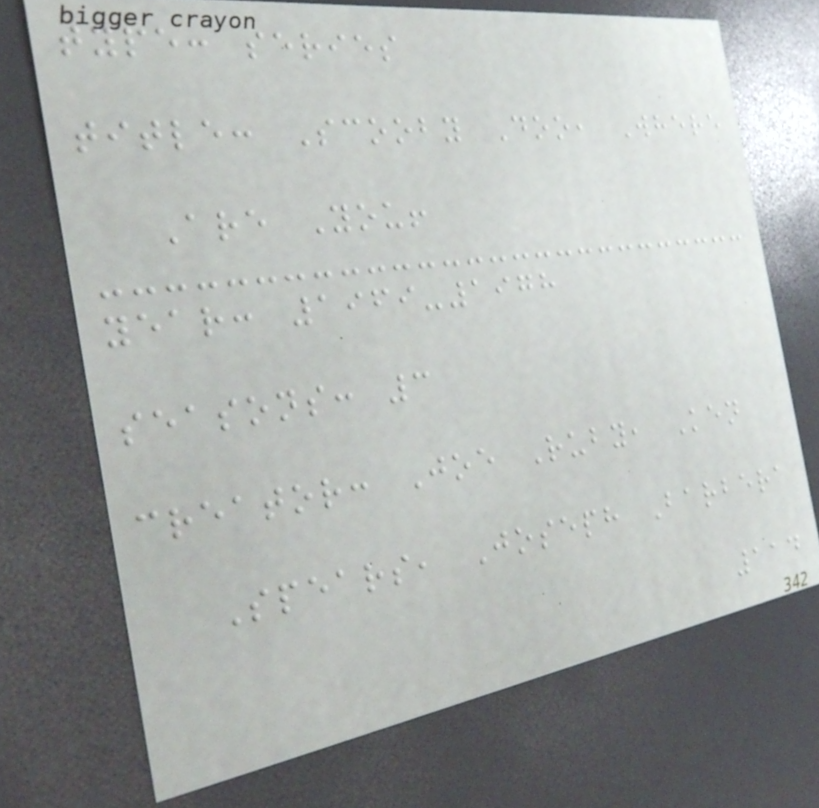type: series
title: Scooby Doo, Where
Are You!
year: 1969-1978
seasons: 3
creator: Joe Ruby, Ken
Spears, Joseph Barbera
114
